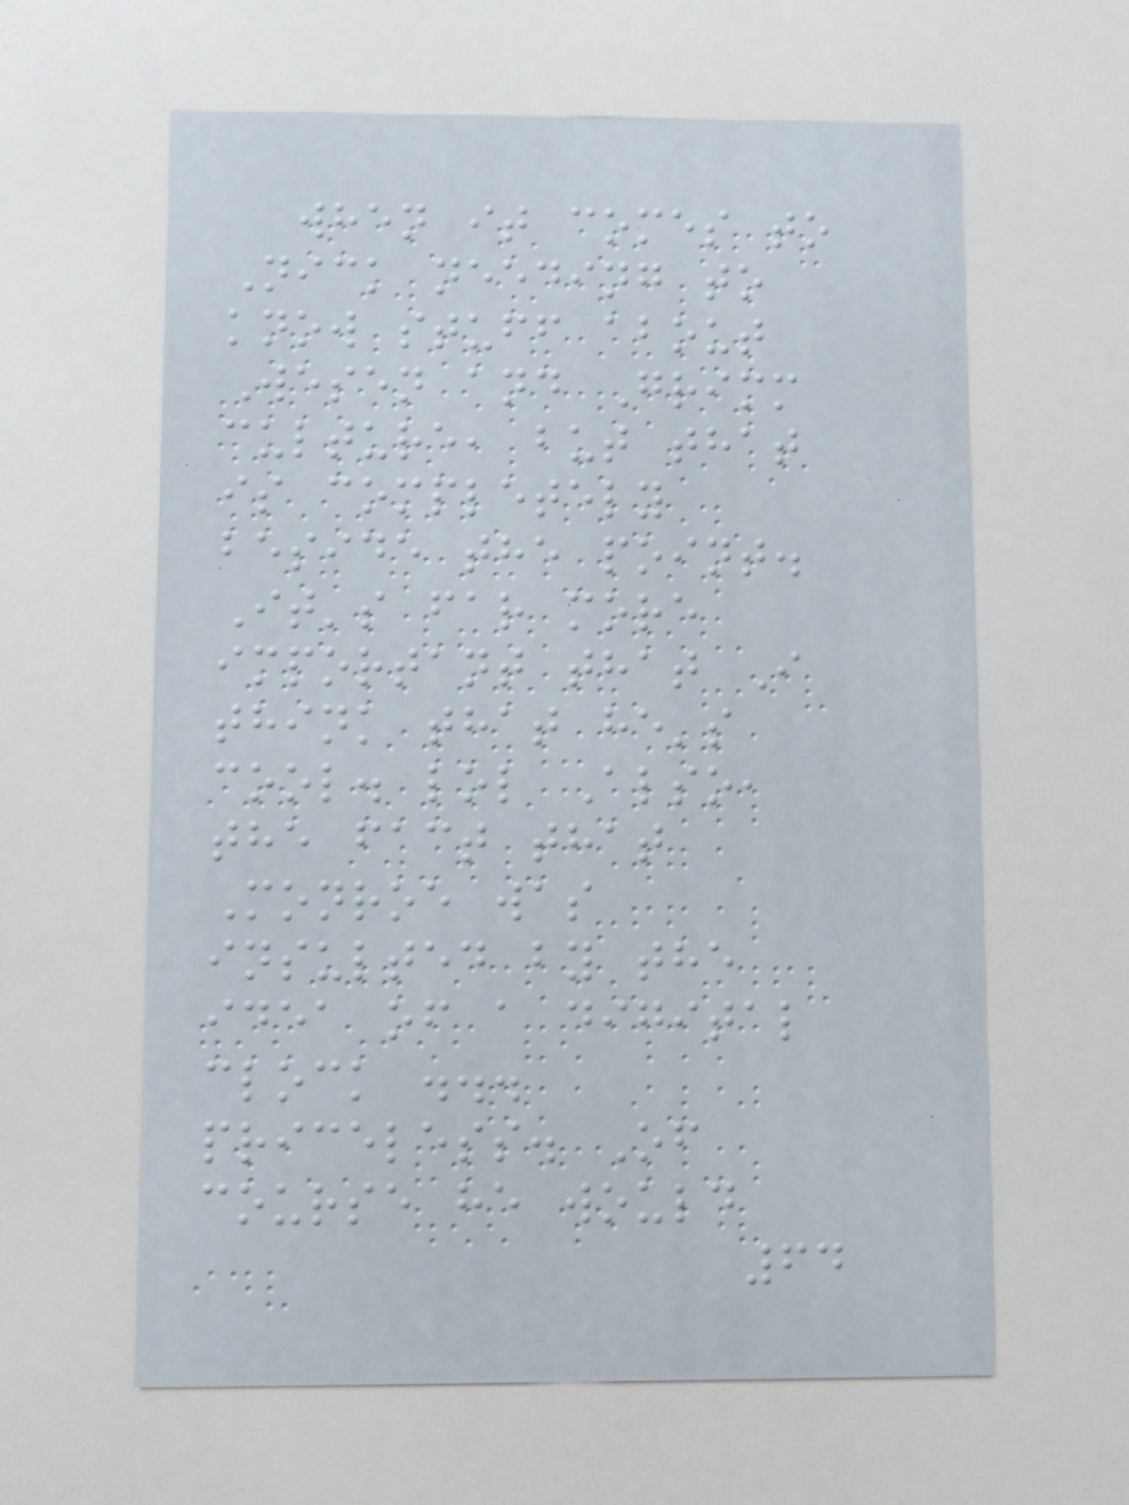when it comes to
Nick needing to
know stuff about
Wesen and Grimm
culture, but that
is completely
beside the point.
It's far more
important that I
think that he's
cool. lol Also,
the fact that
Monroe was
insulted by the
idea of a digital
clock ...
priceless. Of
course he would
64
